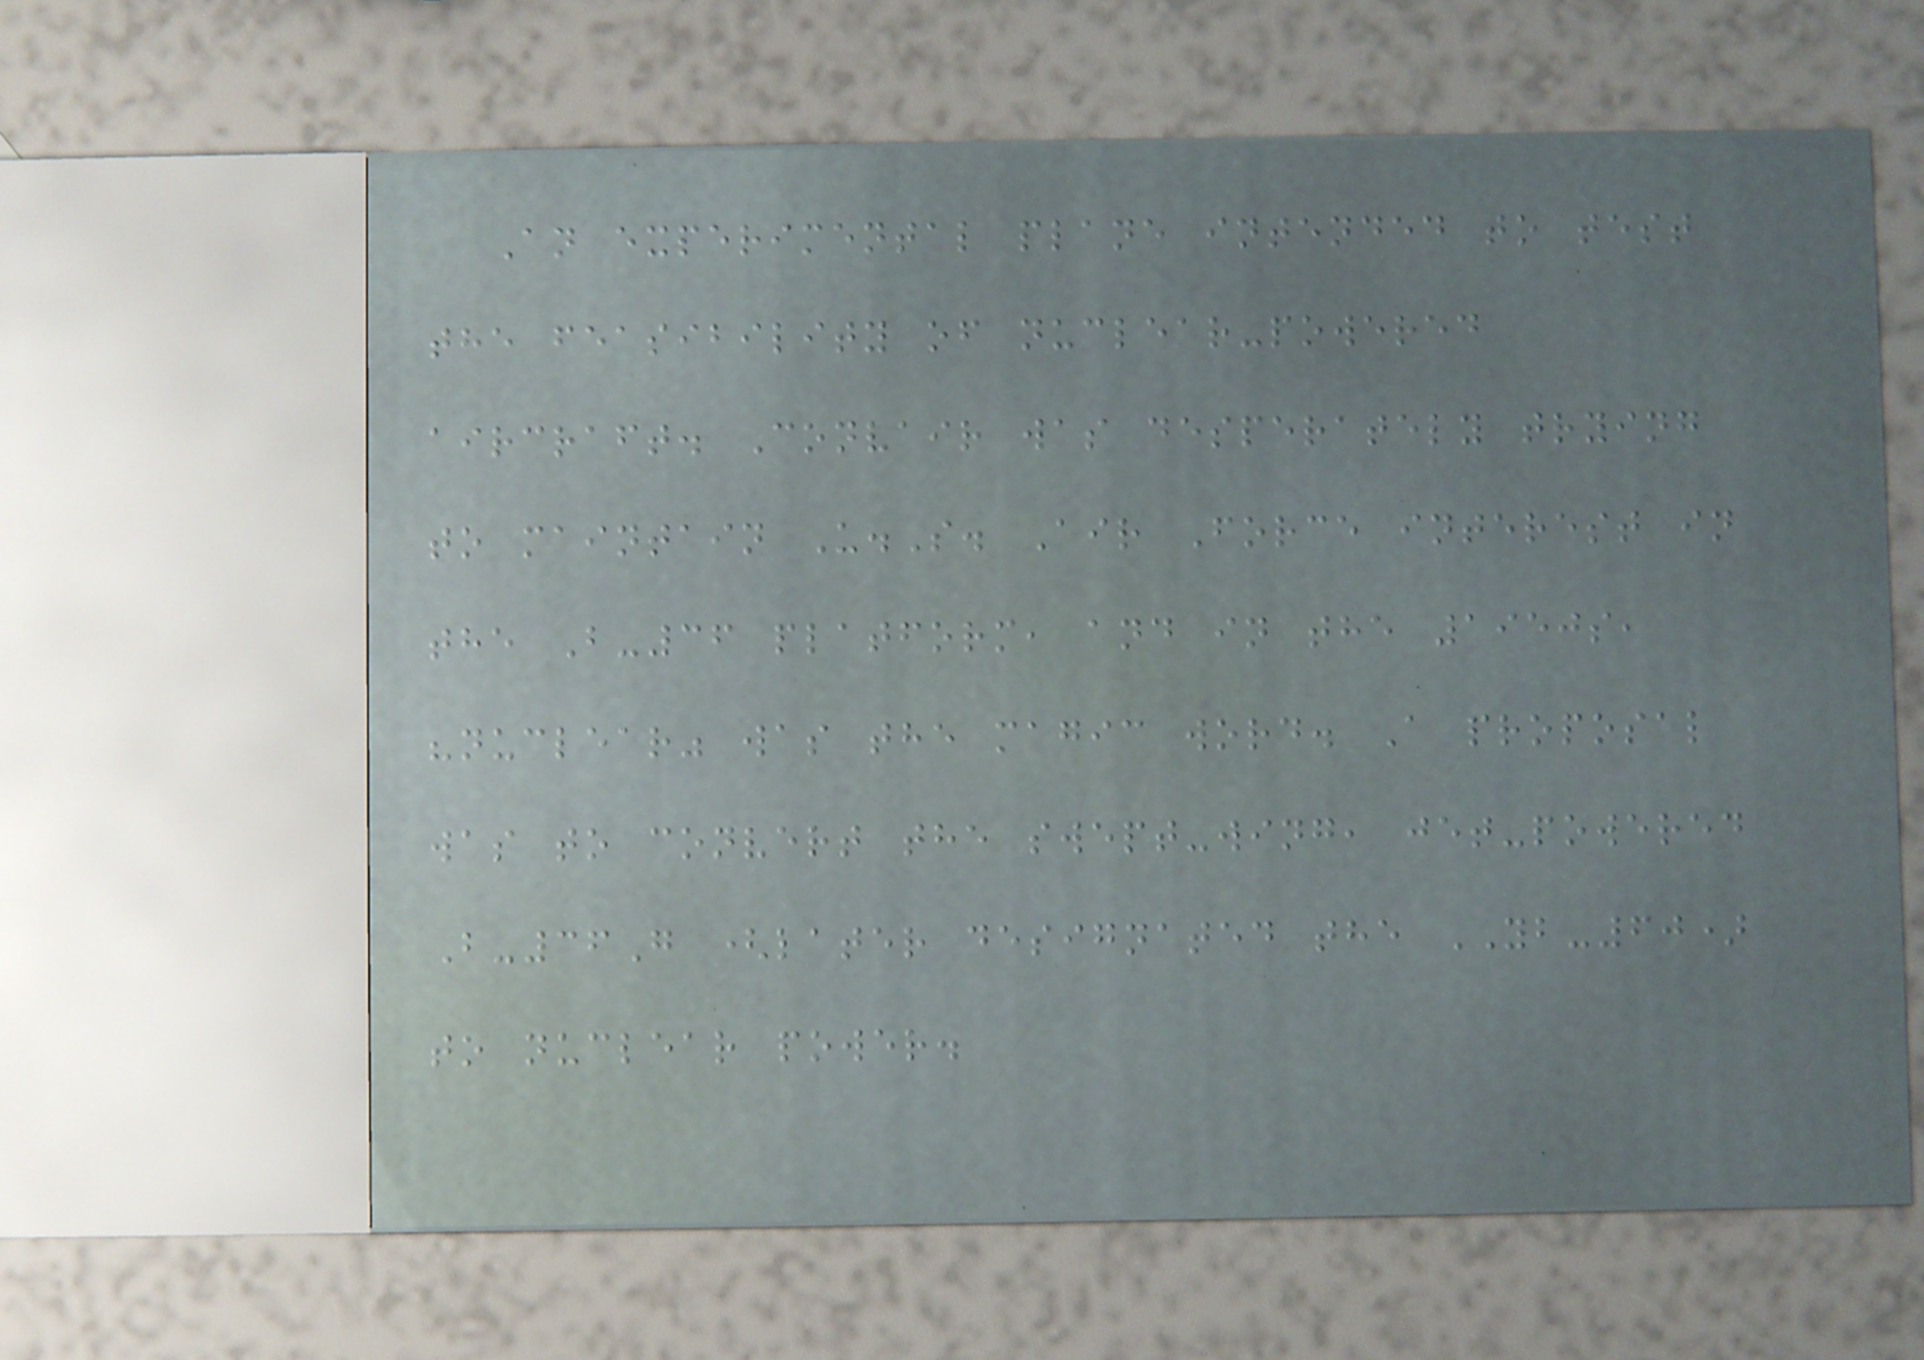An experimental plane intended to test
the feasibility of nuclear-powered
aircraft. Convair was desperately trying
to maintain U.S. Air Force interest in
the B-36 platform, and in the 1950s,
"nuclear" was the magic word. A proposal
was to convert the swept-wing, jet-powered
B-36G (later designated the YB-60)
to nuclear power.
